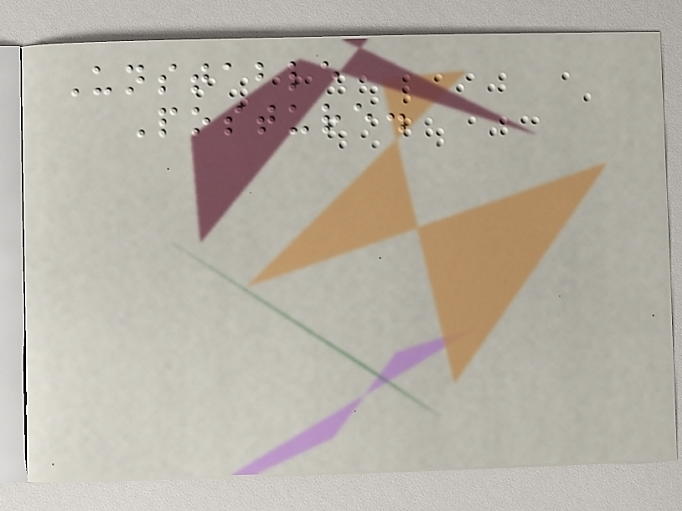Unstable
Posture.
